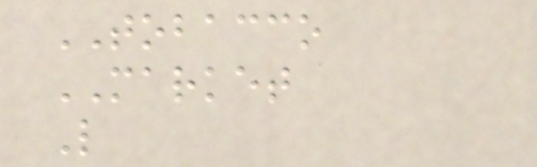TOBACCO
MARKET
L
